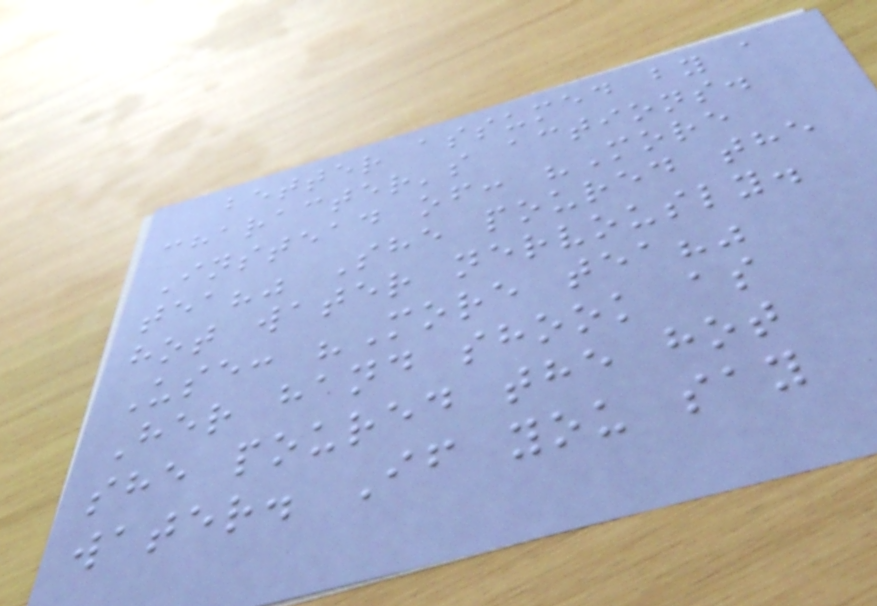better assumed by a
character's actions.
Instead of: "More
tea?" She poured the
hot water nervously.
Use: "More tea?"
Her hand shook as
she poured the hot
water. If you say
